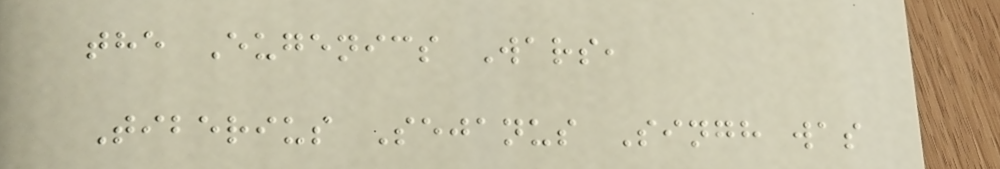the Eugenics Wars,
Tiberius Sejanus Singh was
